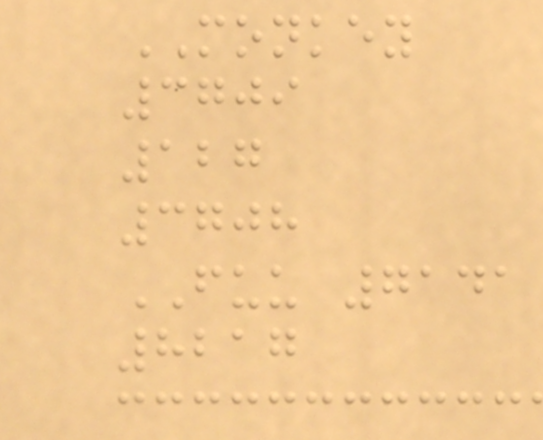MONKEY
3709
127
3708
FUU 7141
8217
